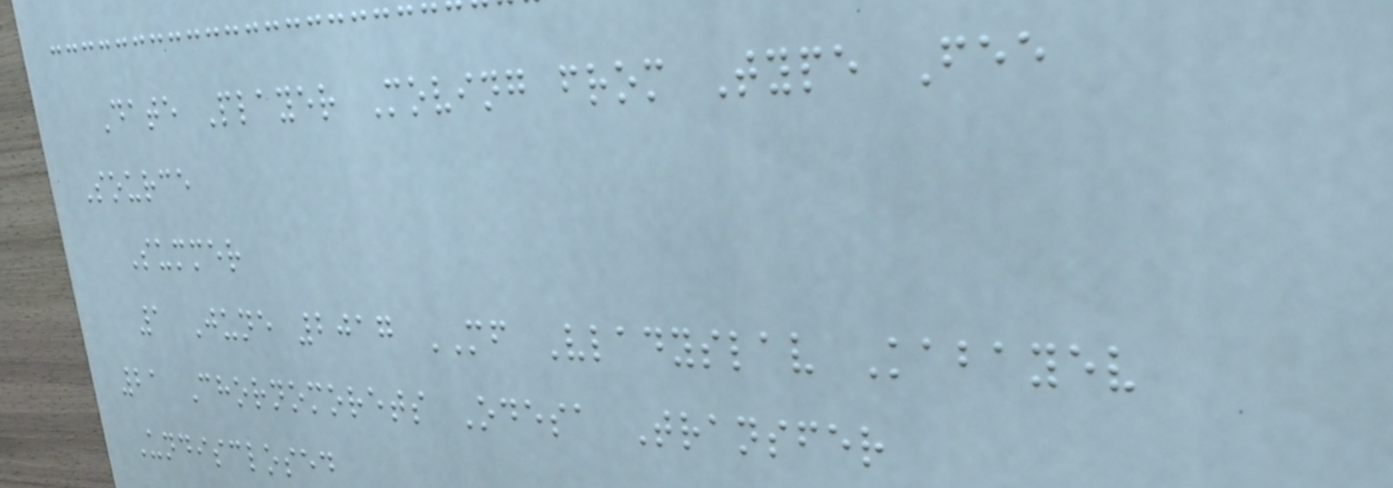Date Player Moving from Type Fee
Source
Summer
1 June 2017 MF Vladyslav Kabayev
21 Chornomorets Odesa Transfer
Undisclosed
